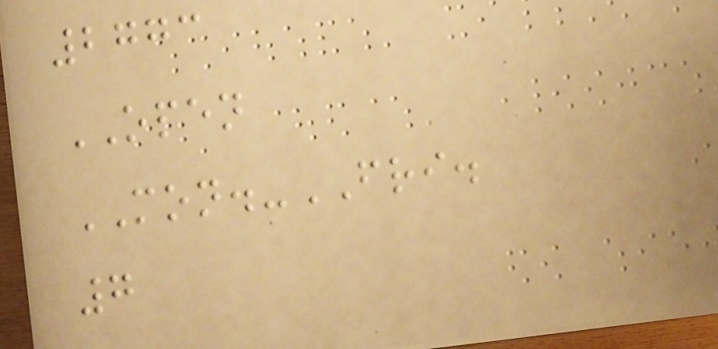2773
OPEN
MON.-FRI.
7
